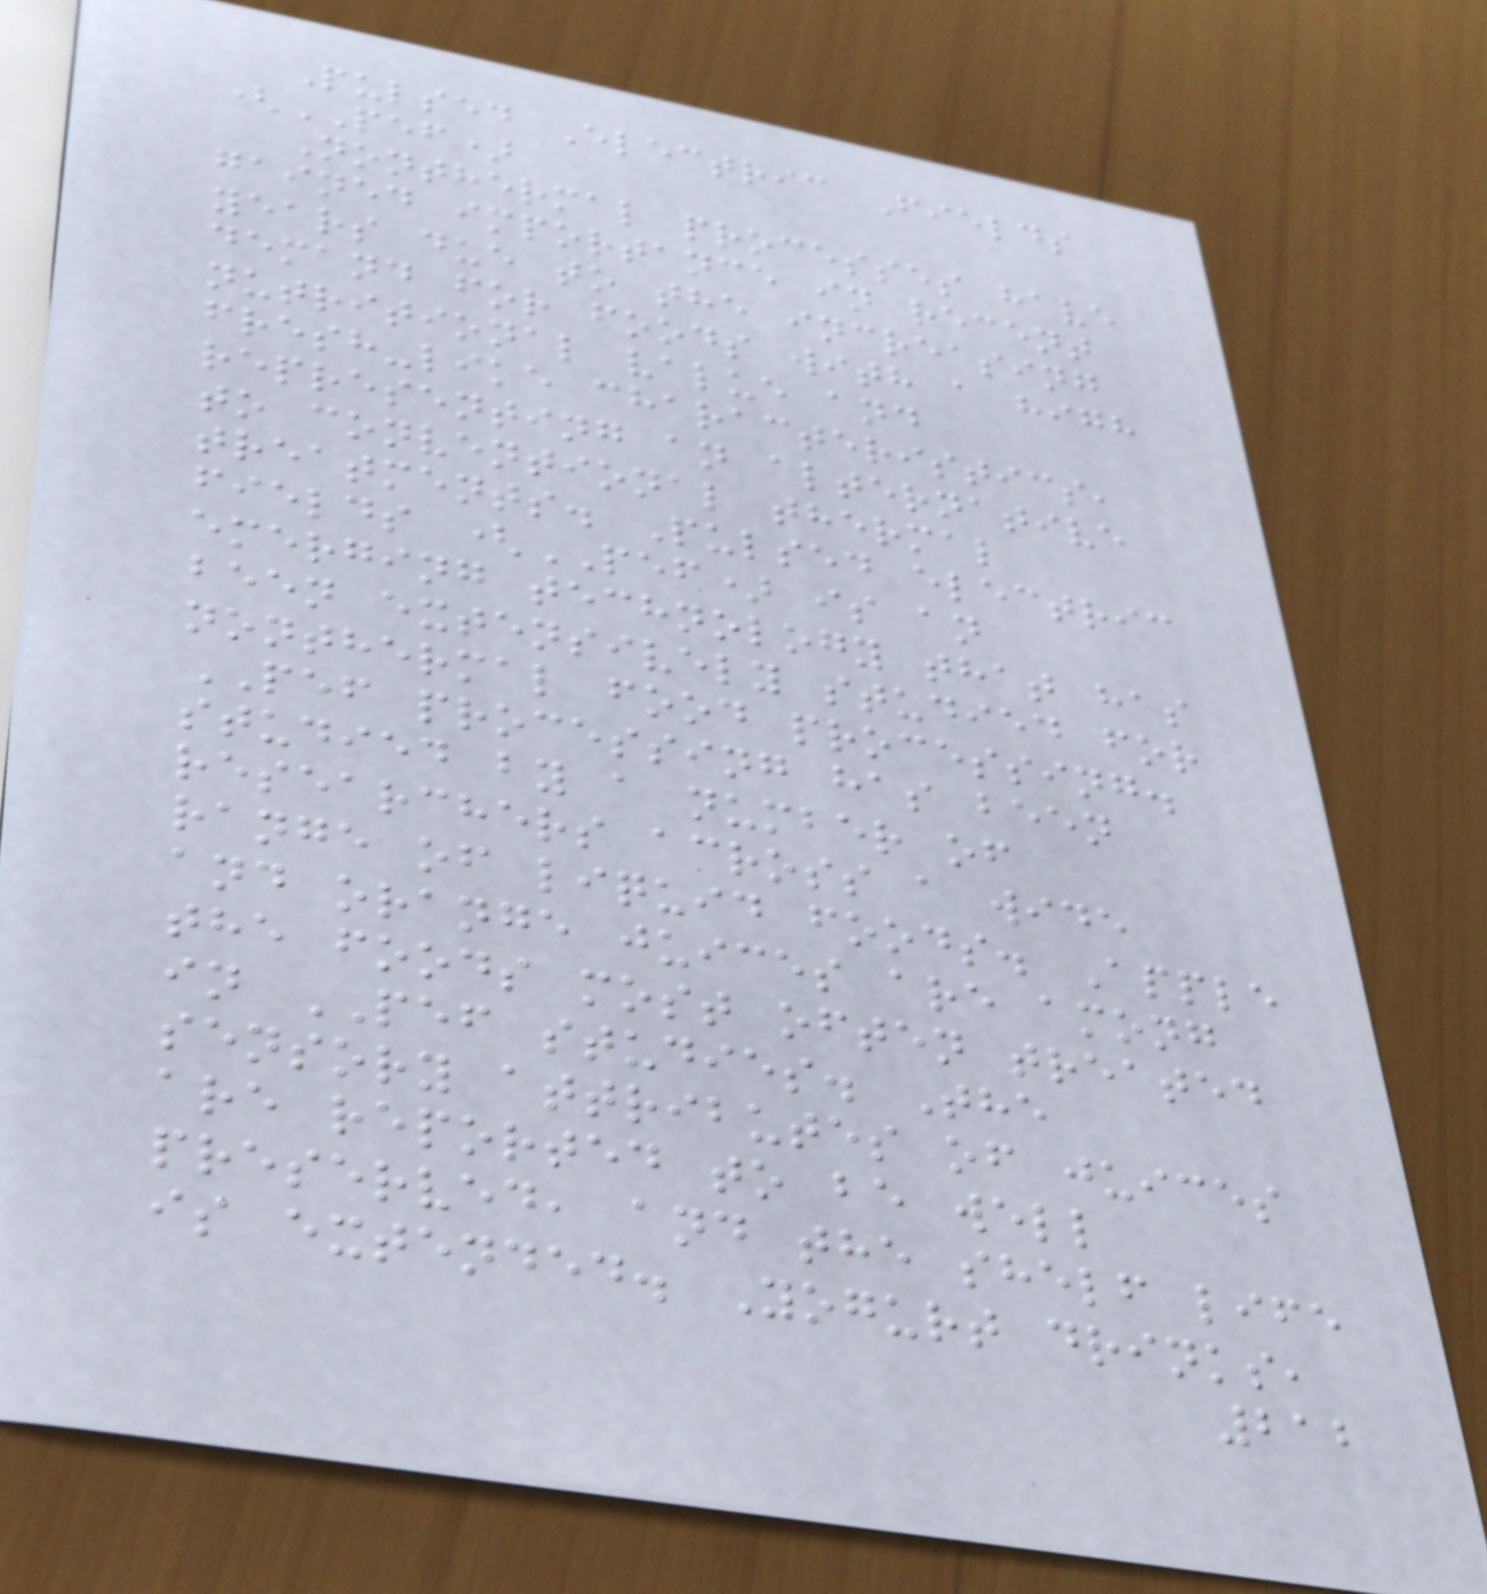Pulsed Electric Fields
(PEF)
Nonthermal processes have
gained importance in recent
years due to the increasing
demand for foods with a high
nutritional value and
fresh-like characteristics,
representing an alternative
to conventional thermal
treatments. Pulsed electric
fields (PEF) is an
emerging technology that has
been extensively studied for
nonthermal food processing.
PEF processing has been
studied by a number of
researchers across a wide
range of liquid foods. Apple
and orange juices are among
the foods most often treated
in PEF studies. The
sensory attributes of juices
are reported to be well
preserved, and the shelf life
is extended. Yogurt drinks,
212
